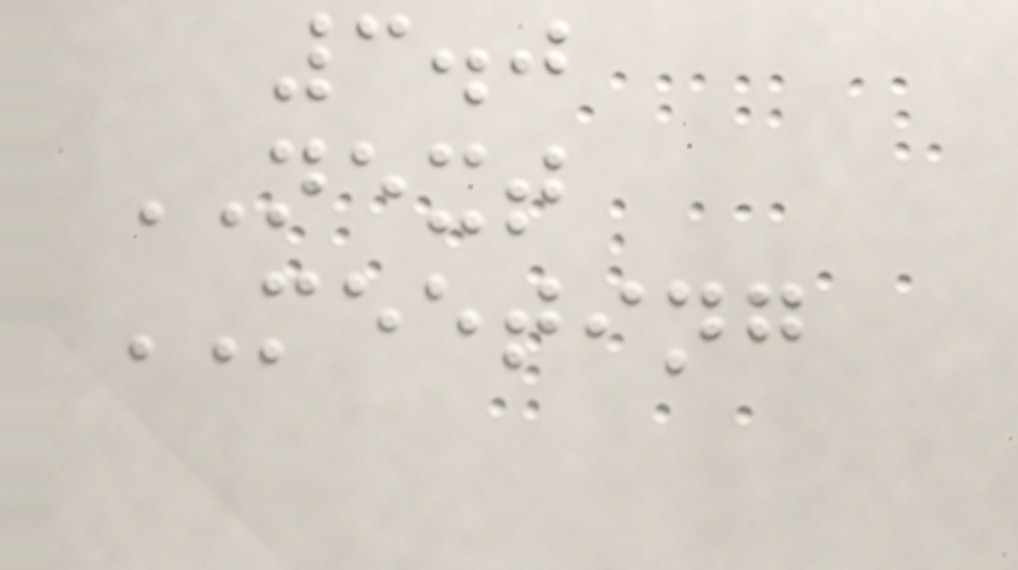3.0
NEXT
MEETING
